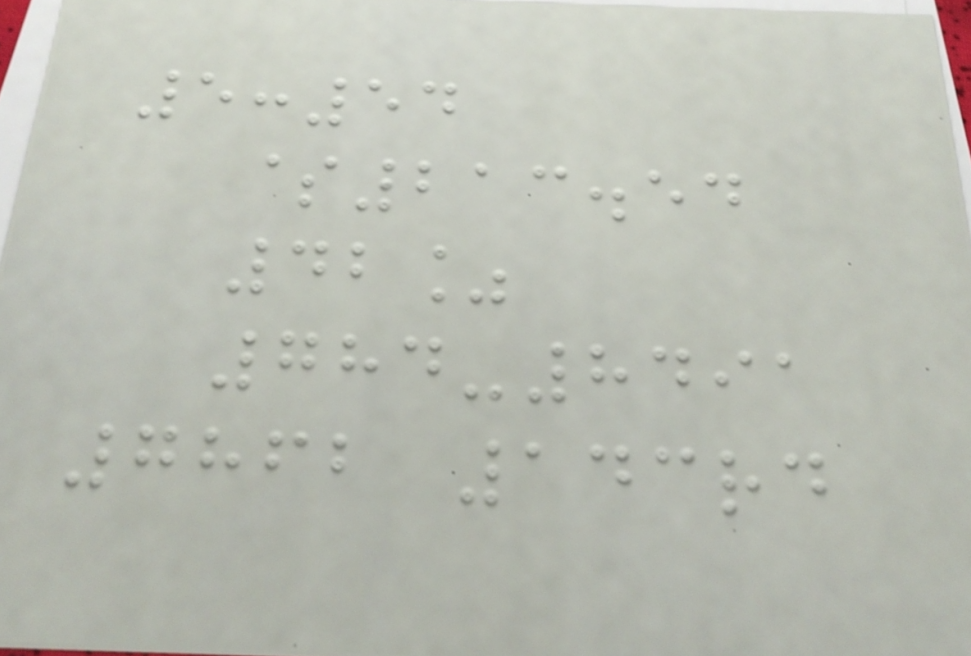5:54
$213.54
42%
784-8491
7862 143rd
